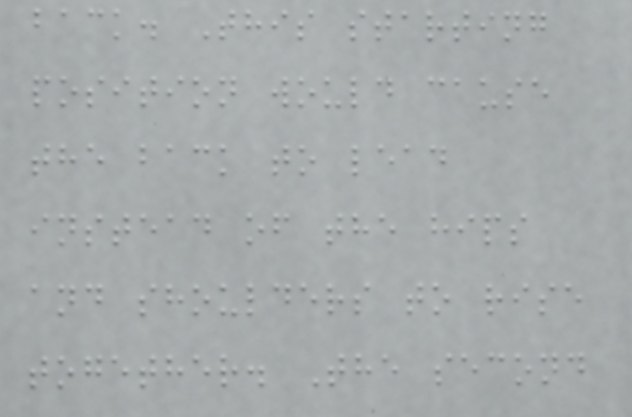back. This starting
position would cause
the back to lead
instead of the hips
and shoulders to rise
together. The second
